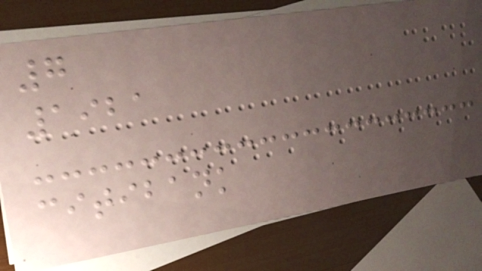7
1921
citibank
